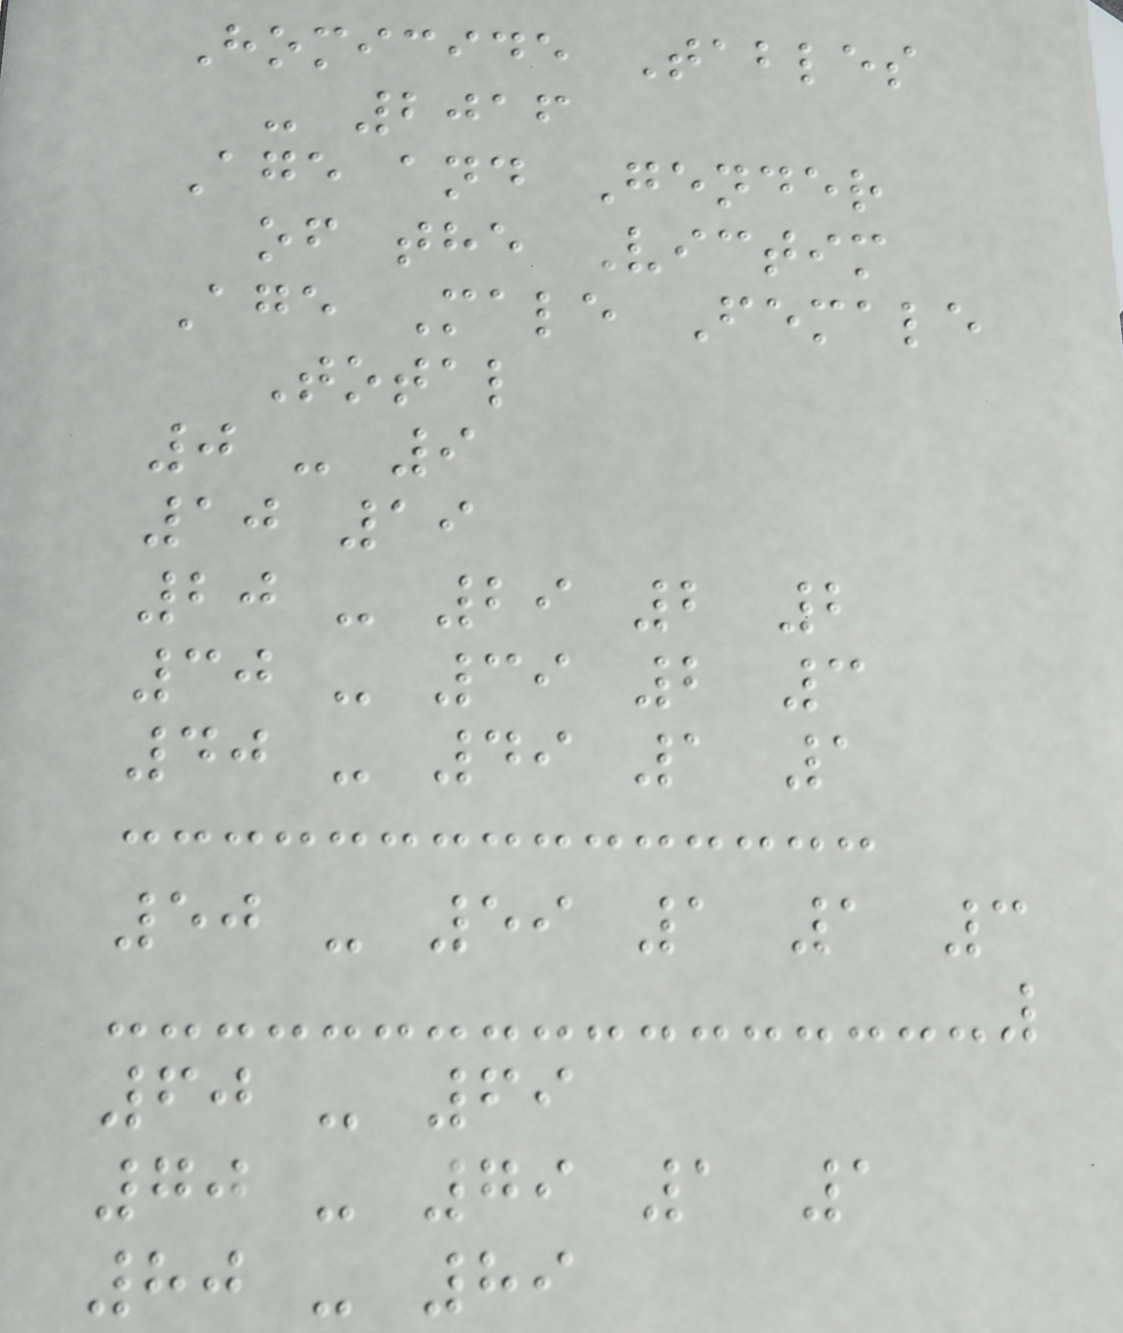Homicide Tables
- 2016
Age and Gender
of the Victim
Age Male Female
Total
0 - 9
10 19
20 - 29 2 2
30 - 39 2 3
40 - 49 1 1
50 - 59 1 1 3
60 - 69
70 - 79 1 1
80 - 89
